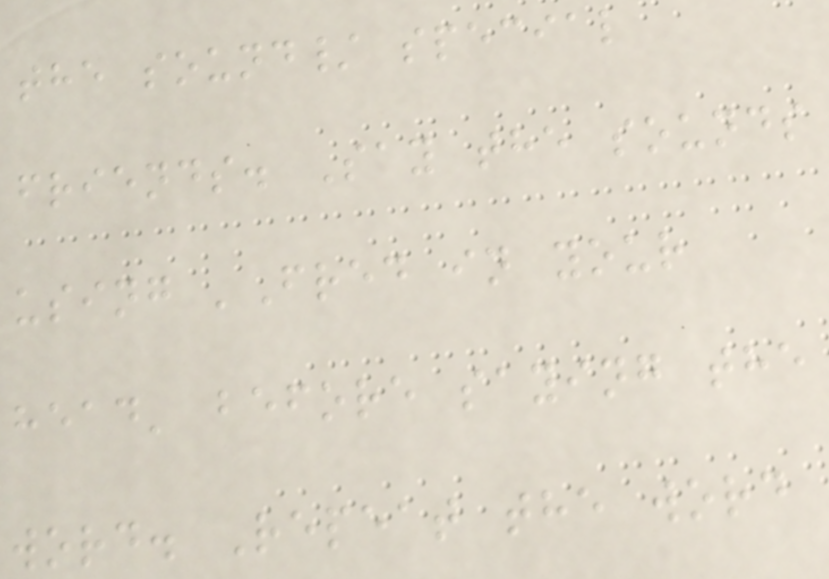the sound/ special
friends. Say the sounds
using 'Fred in your
head' before saying the
word. Repeat the word
